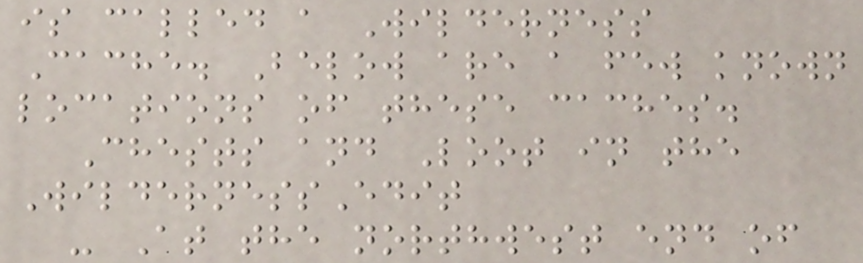is called a Wilderness
Cache. Below are a few known
locations of these caches.
Chests and Loot in the
WildernessEdit
- At the northwest end of
